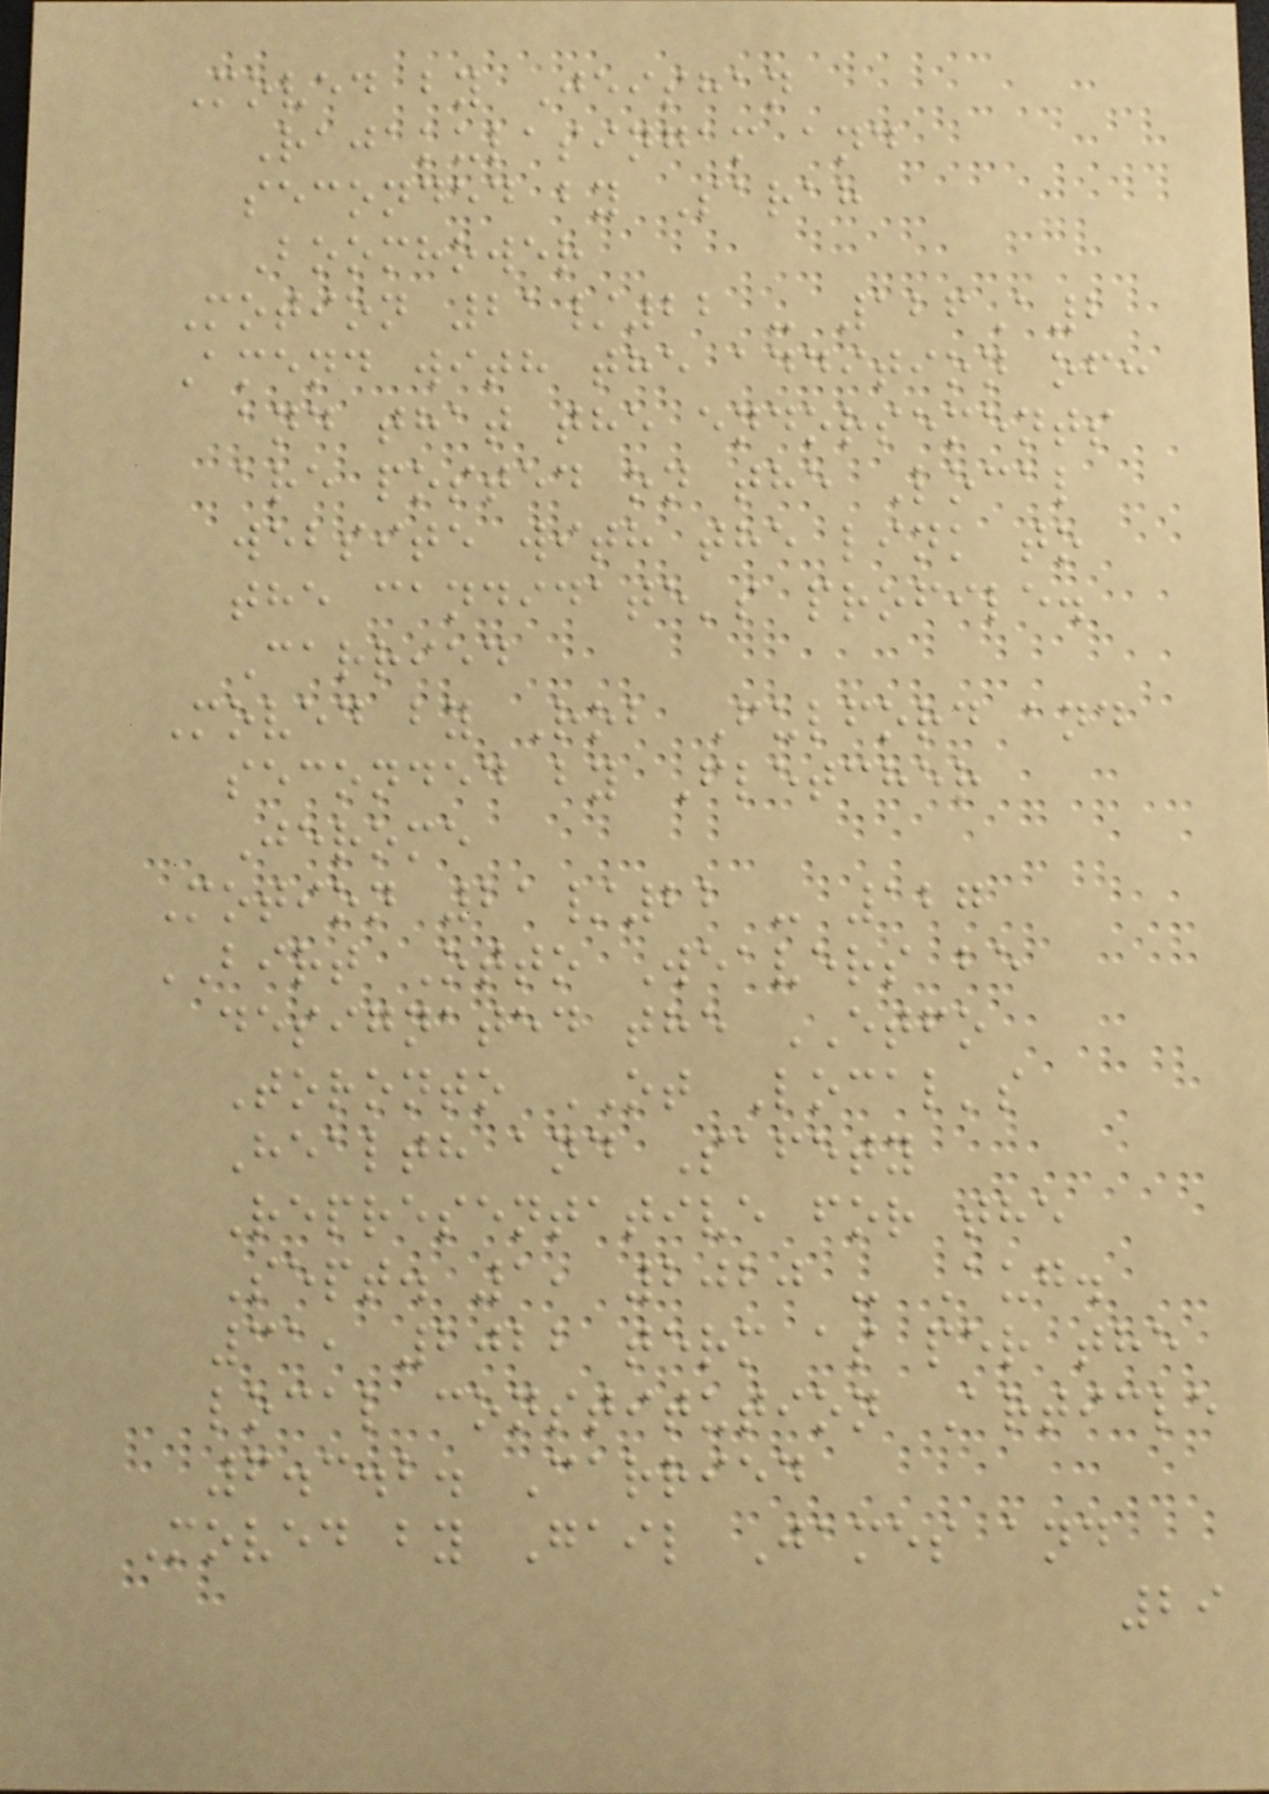Moved by Jeishan
Rajakulasingam and
seconded by Sarah
Boomhower
Motion 21/22 - 126A2
Amend with the addition of:
and that the endorsements
are posted on the Local
website with the link to
the candidate's profile.
Carried
Moved by Rob Fulford and
seconded by Fletcher
Jerome
Motion 21/22 - 127
BIRT Otto Weavers be
designated the ETFO
Toronto OT Local's
Health and Safety
Representative for the
Sept. 1, 2020 - Aug.
31, 2022 term as per the
local constitution Article
6.3.2. Carried
Moved by Gail James and
29
